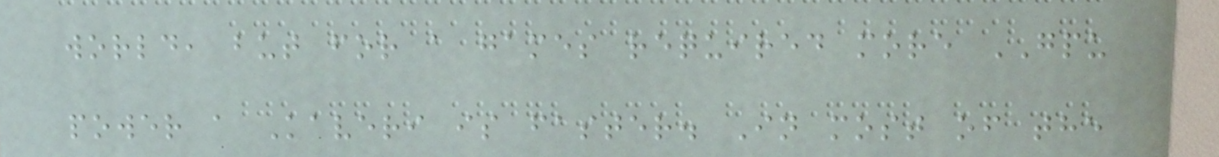world, but for a games required more GPU
power a Kaveri is faster. In most of the
